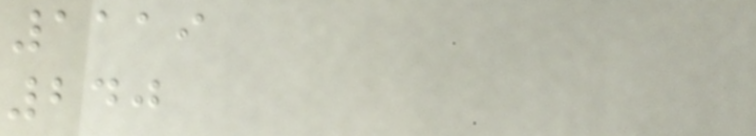1119
240
